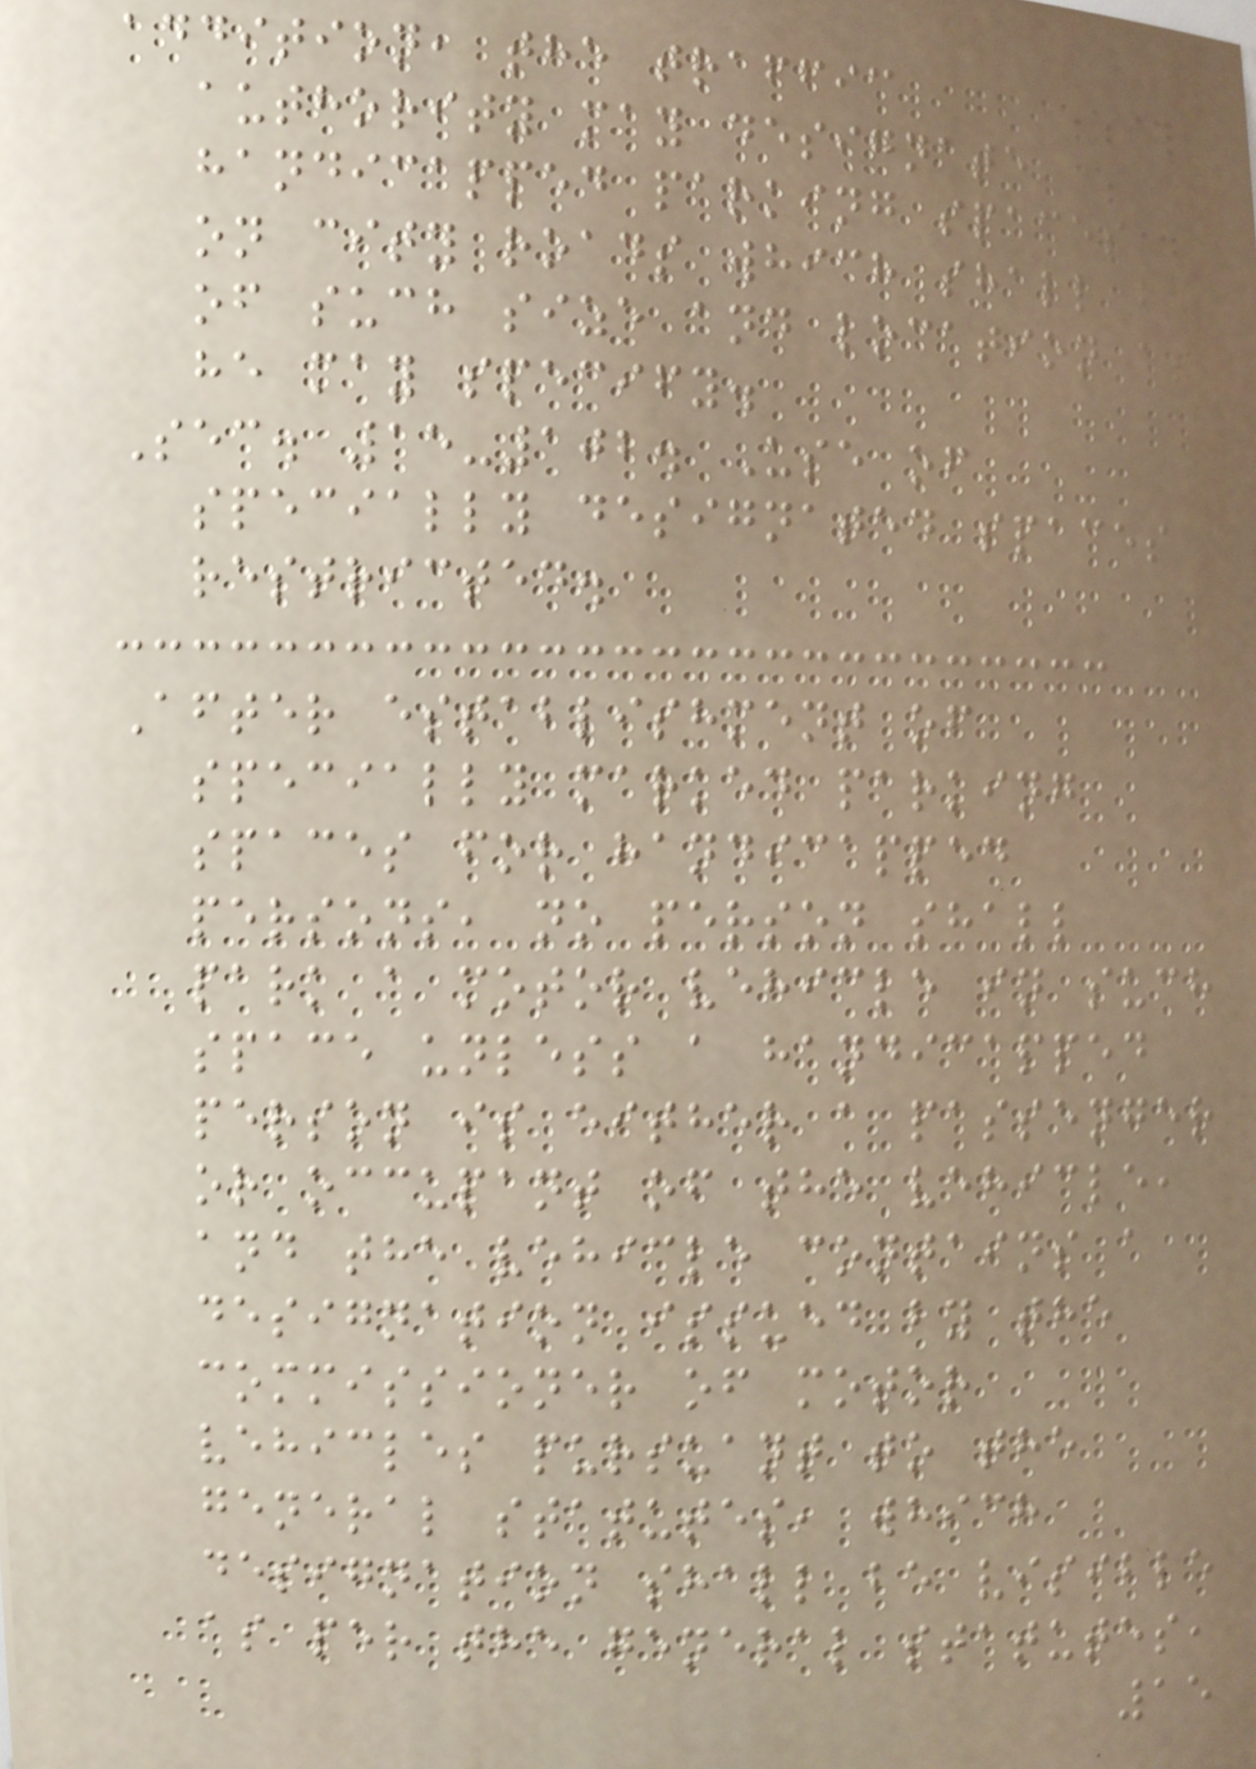addition, the traffic
authority may designate
handicapped parking spaces
on city roads which shall be
of such size and location as
he may specify.
Sec. 15-102. Use of
specially designated spaces
restricted.
After establishment of
specially marked parking
spaces for handicapped
persons, no person shall
park a motor vehicle in such
space unless a handicapped
person is either a passenger
or occupant of the vehicle,
and the vehicle contains a
designation issued by the
commissioner of motor
vehicles pursuant to the
general statutes, which
designation shall be visible
as per the general statutes,
15
